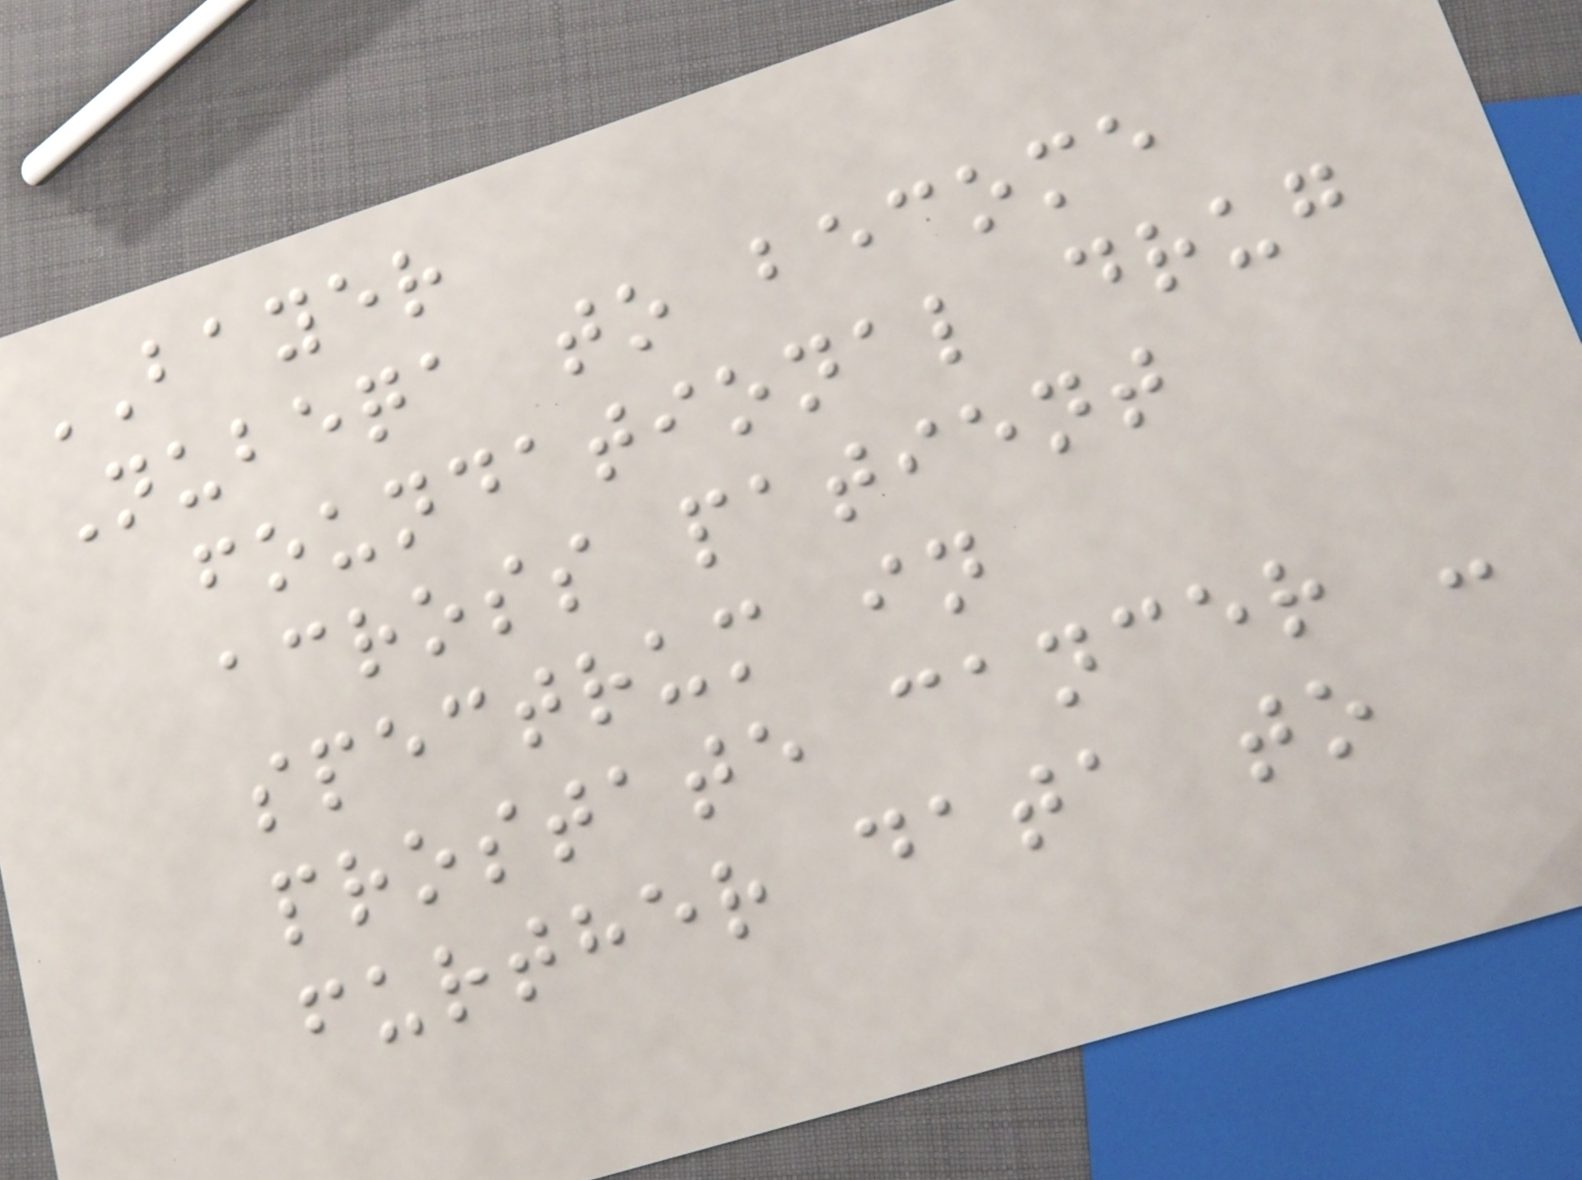BAYER
Nubeqa to become
foundational drug
across patient
spectrum in
prostate cancer -
further data to
